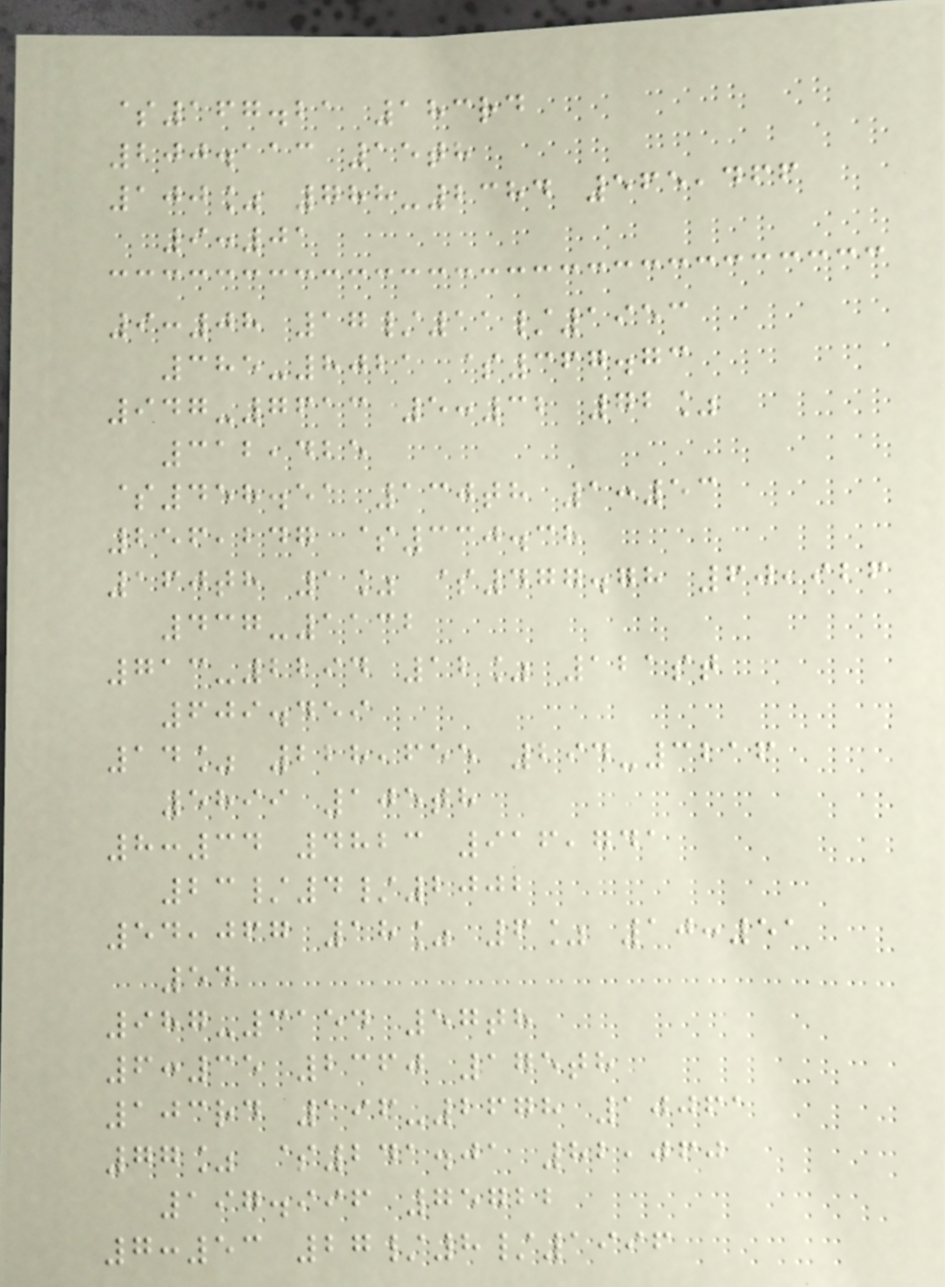$167.21 183rd
200.113 15th
100% 788-2384 565,466
9:01
9:08 17/11/1953
385-8021 $367.73
947-7613 5:32 72%
312,425
$458.51 130th 1:53
256,247 $330.38
160th 1% $477.78 60,926
437-1132
713-2294 12% 121st
609.459
14% 228,655 294-3216
5899 105th
8:34 4823 916,741
23/4/2002
54,067 18% 6% 10:51
54
987-3154 57th
6:35 2360 175th
103rd 196-2678 10061
77% $241.01 82,060
197.996 75722
7:53 27/8/1996
